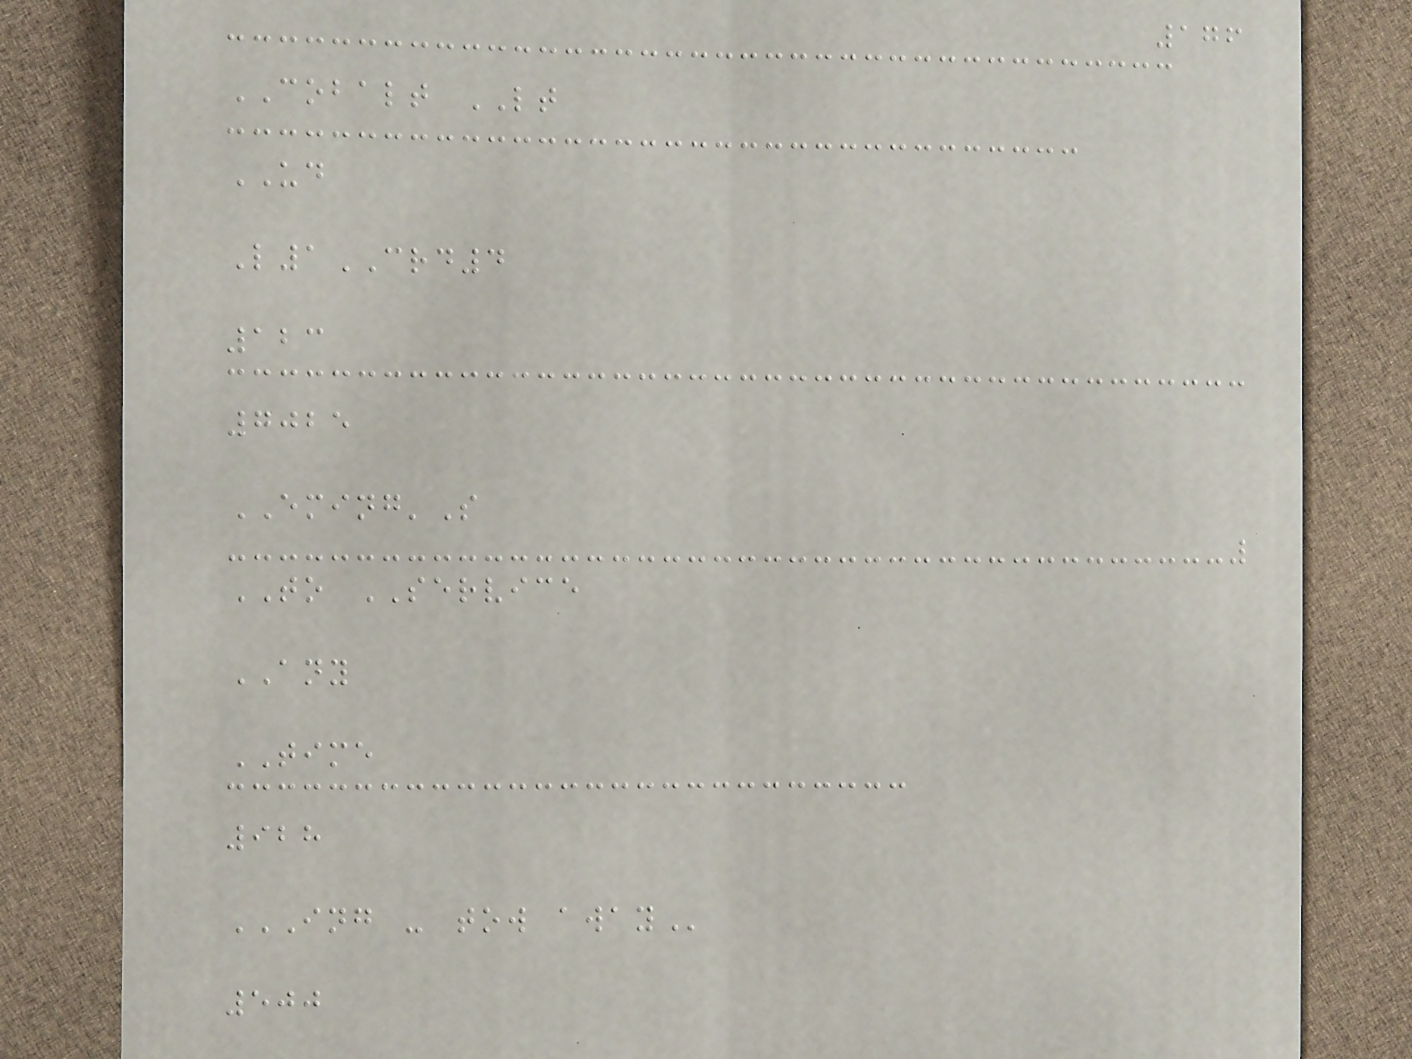176
COBALT LT
UD
L1CRD4
123
7025
EMING'S
TO SERVICE
ANY
TIME
928
ING - TOW AWAY
500
